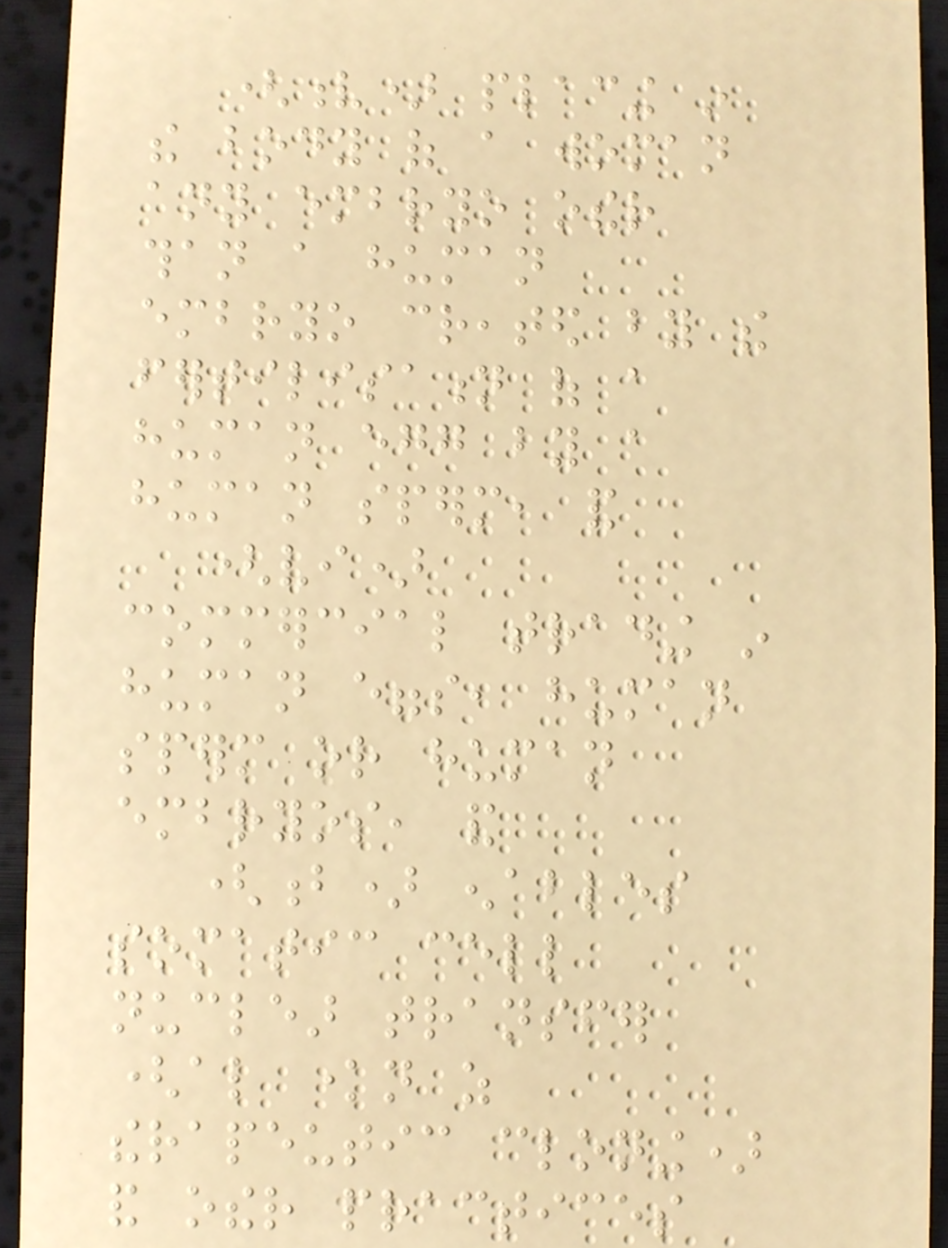(v) placing in
the body of a woman
any embryo other
than a human
embryo created by the
fertilisation of a
human egg by a
human sperm, and
(vi)
commercial trading in
human eggs, human
sperm or human
embryos, and
(b) enables
somatic cell
nuclear transfer
(also known as
therapeutic cloning)
and other practices
